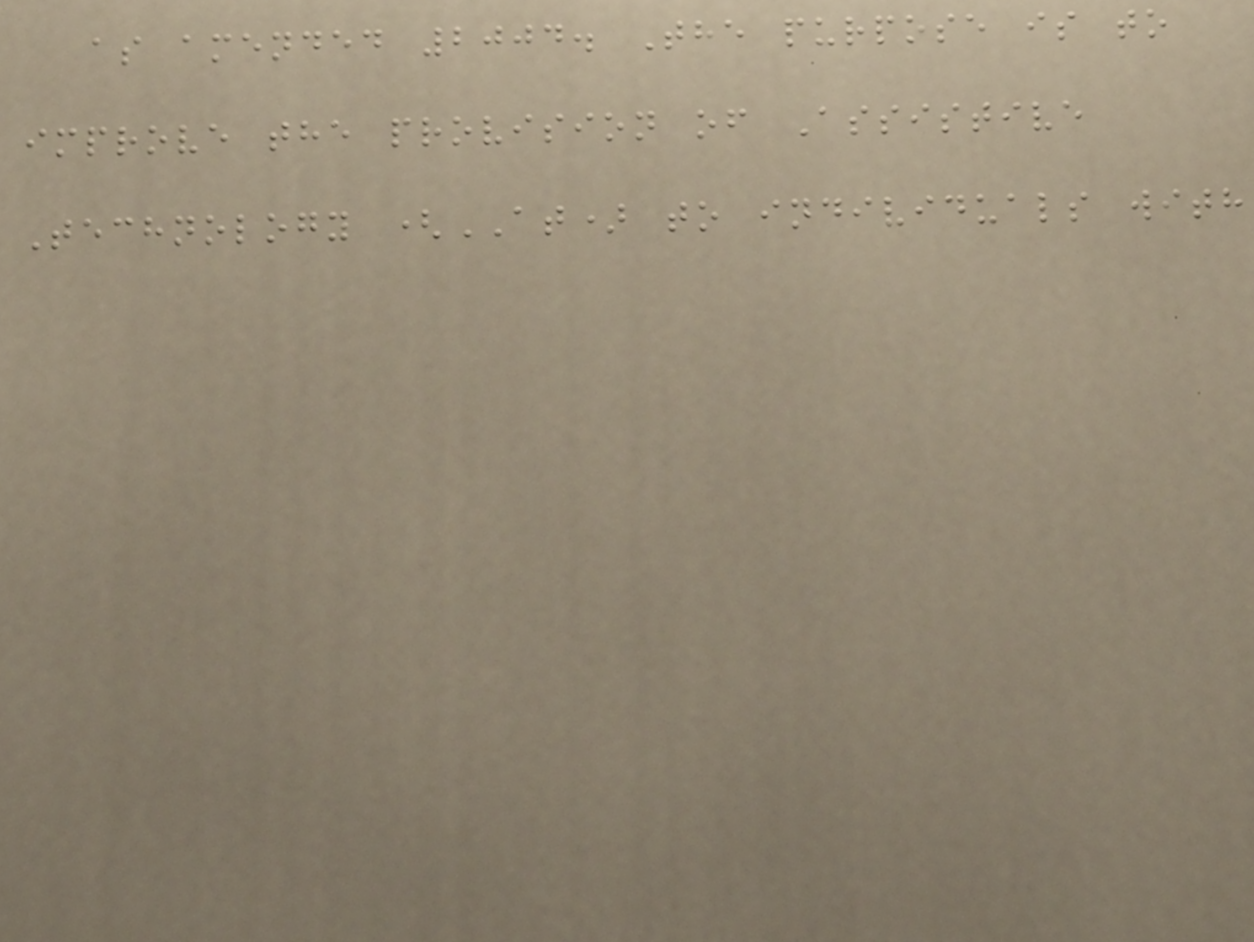as amended 2004. The purpose is to
improve the provision of Assistive
Technology (AT) to individuals with
